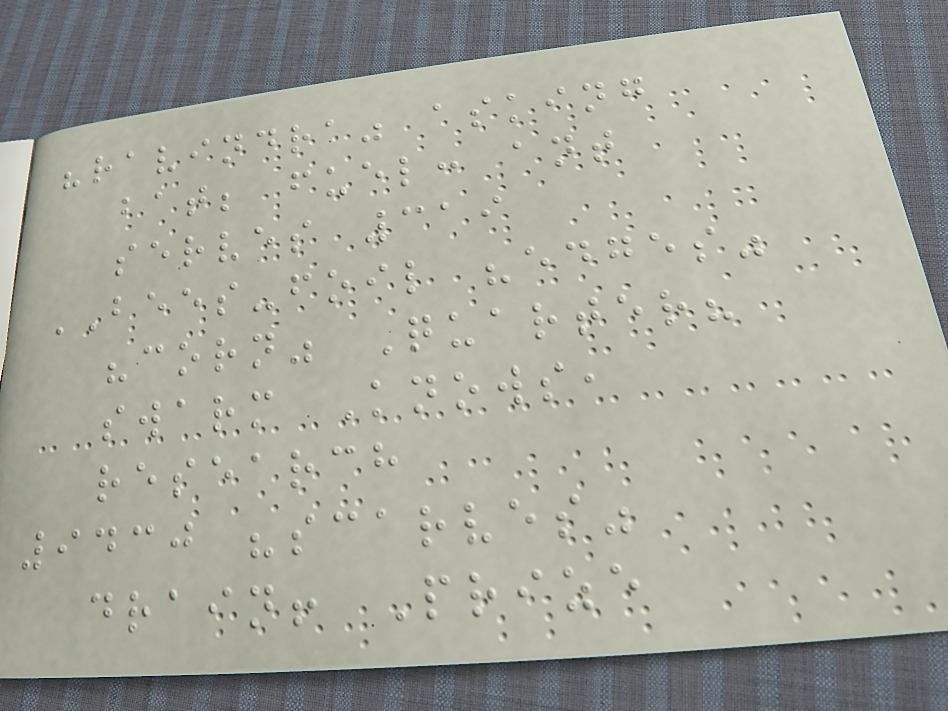"ravindra" asking
bat; fuel: ant
serves 319
BEES-foil "edges"
"corn" Quarter?
swarm Knows,
research
9430 "scarves"
drain! Prize
